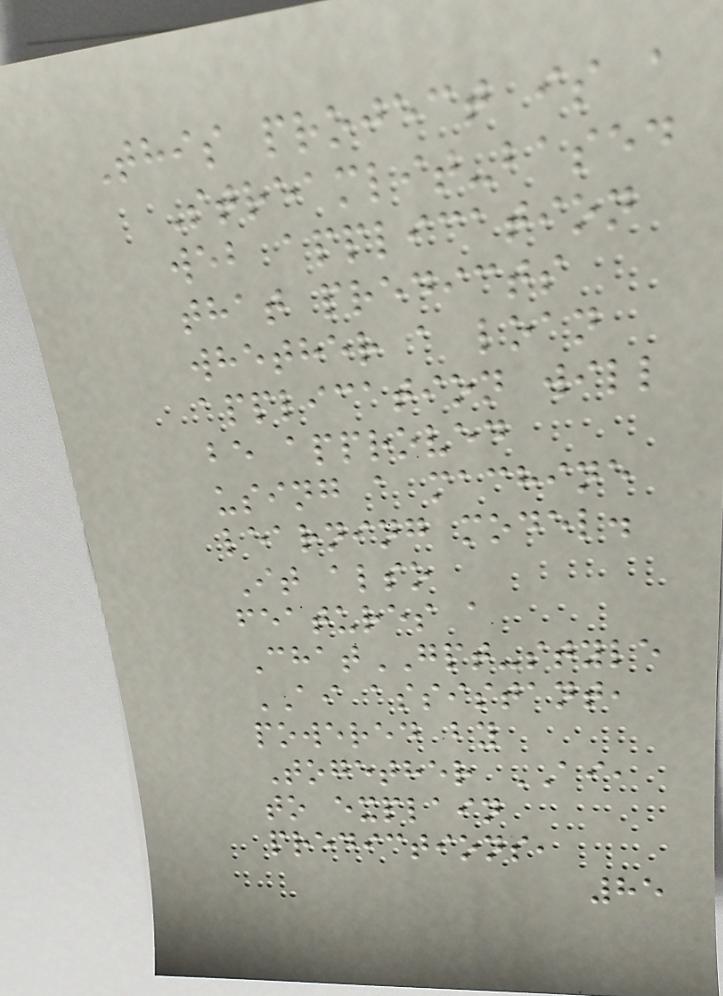This project is a
Streamlit-based
web application
that predicts
whether a loan
application will
be approved
using a machine
learning model.
It also
features a
ChatGPT-style
AI assistant,
powered by
Together AI,
to explain
predictions,
85
